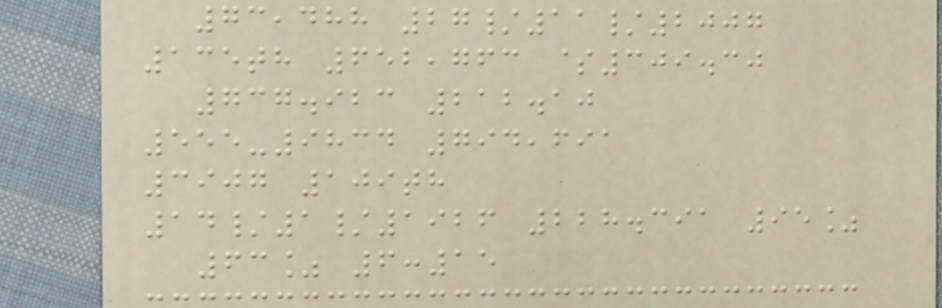73,488 27/11/2007
135th 652,763 $309.30
737.923 212.10
555-9834 794,691
3907 109th
14/1/1926 228.391 95%
63% 6:15
